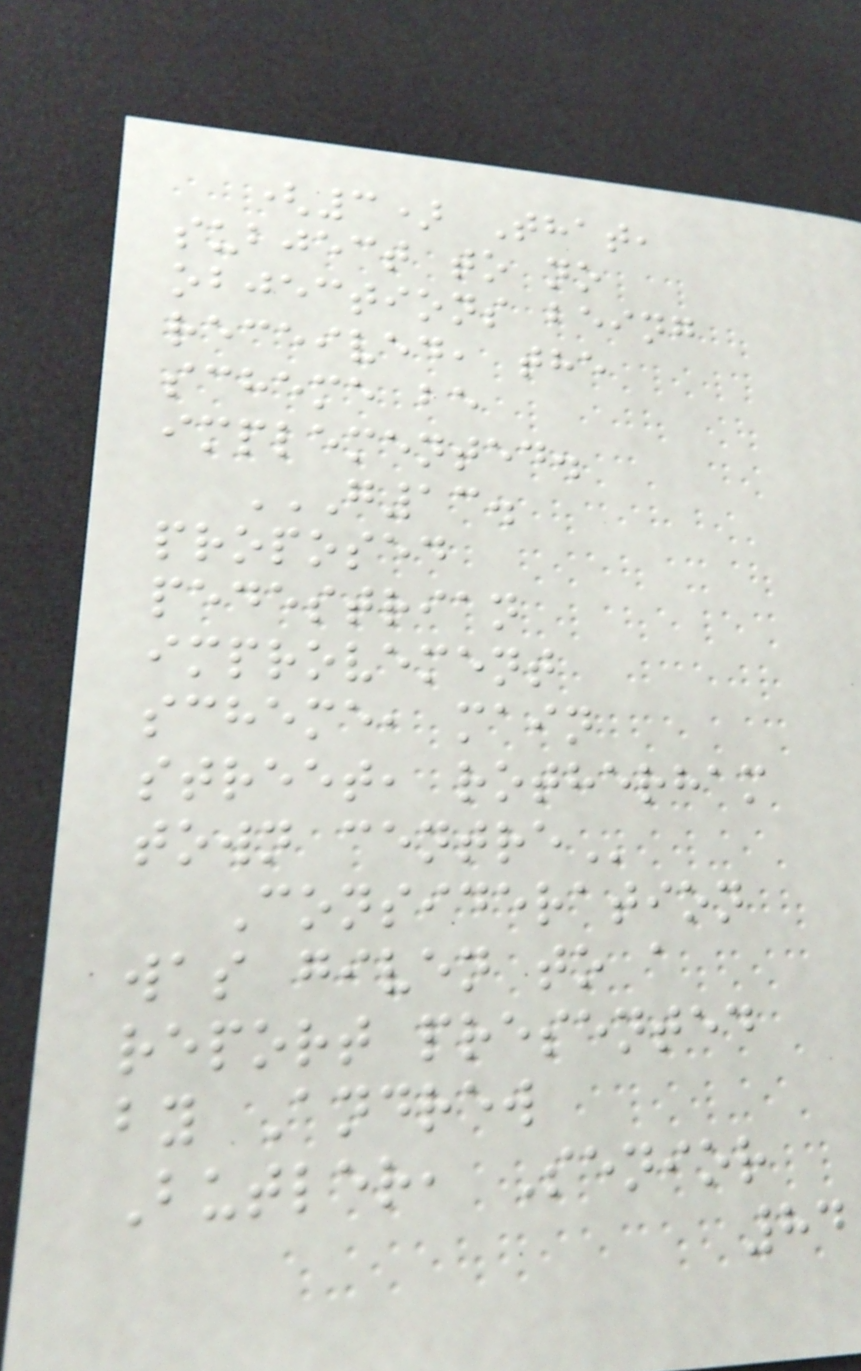(3) That,
subject to no
objections being
received, the
scheme be
implemented.
G13.
PROPOSED
PEDESTRIAN
IMPROVEMENT
SCHEME, MAIN
STREET, ROTHERHAM
TOWN CENTRE
Consideration
was given to a
report presented
by Andrew
Butler, Senior
84
